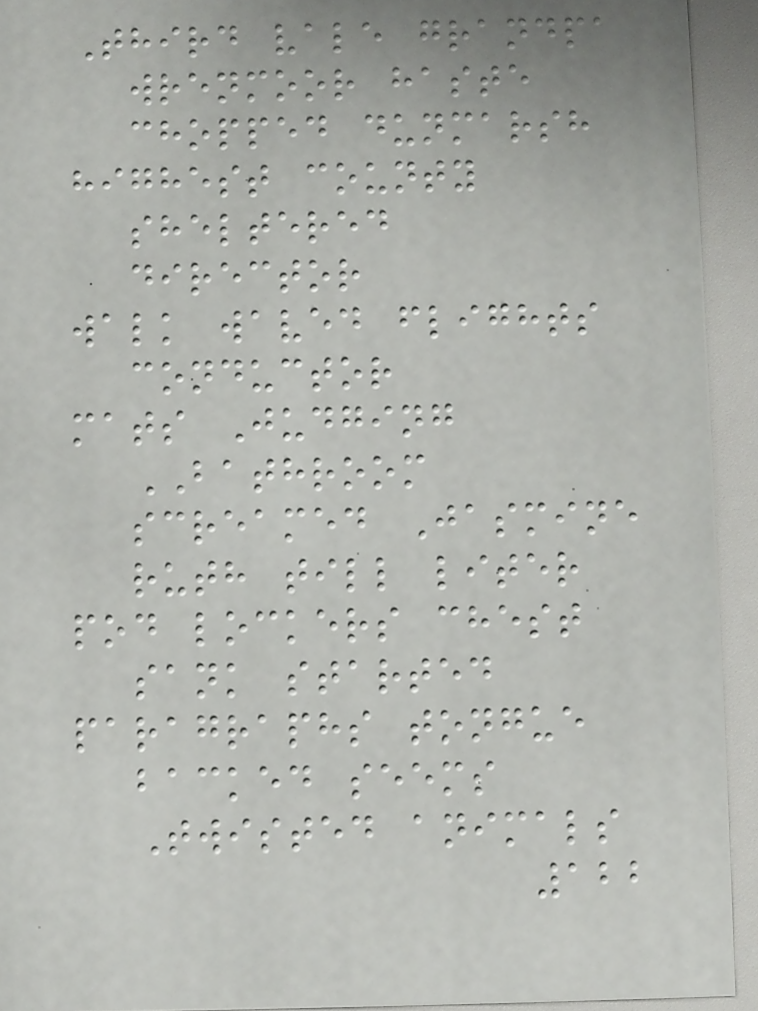Third vale grandpa
wrenmoor haste
chopped dunmarsh
highest county
sheltered
director
walk waved flights
conductor
mats Judging
BATHROOM
screamed Jasmine
ruth till liter
pod lockers chest
sank started
paragraphs tongue
backed seems
Twisted animals
122
